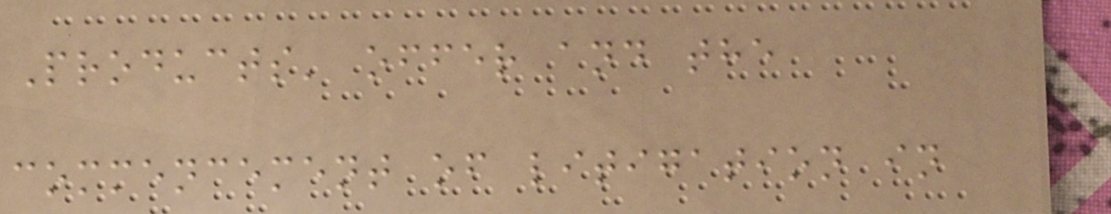Products' offer and the
commencement of litigation in
